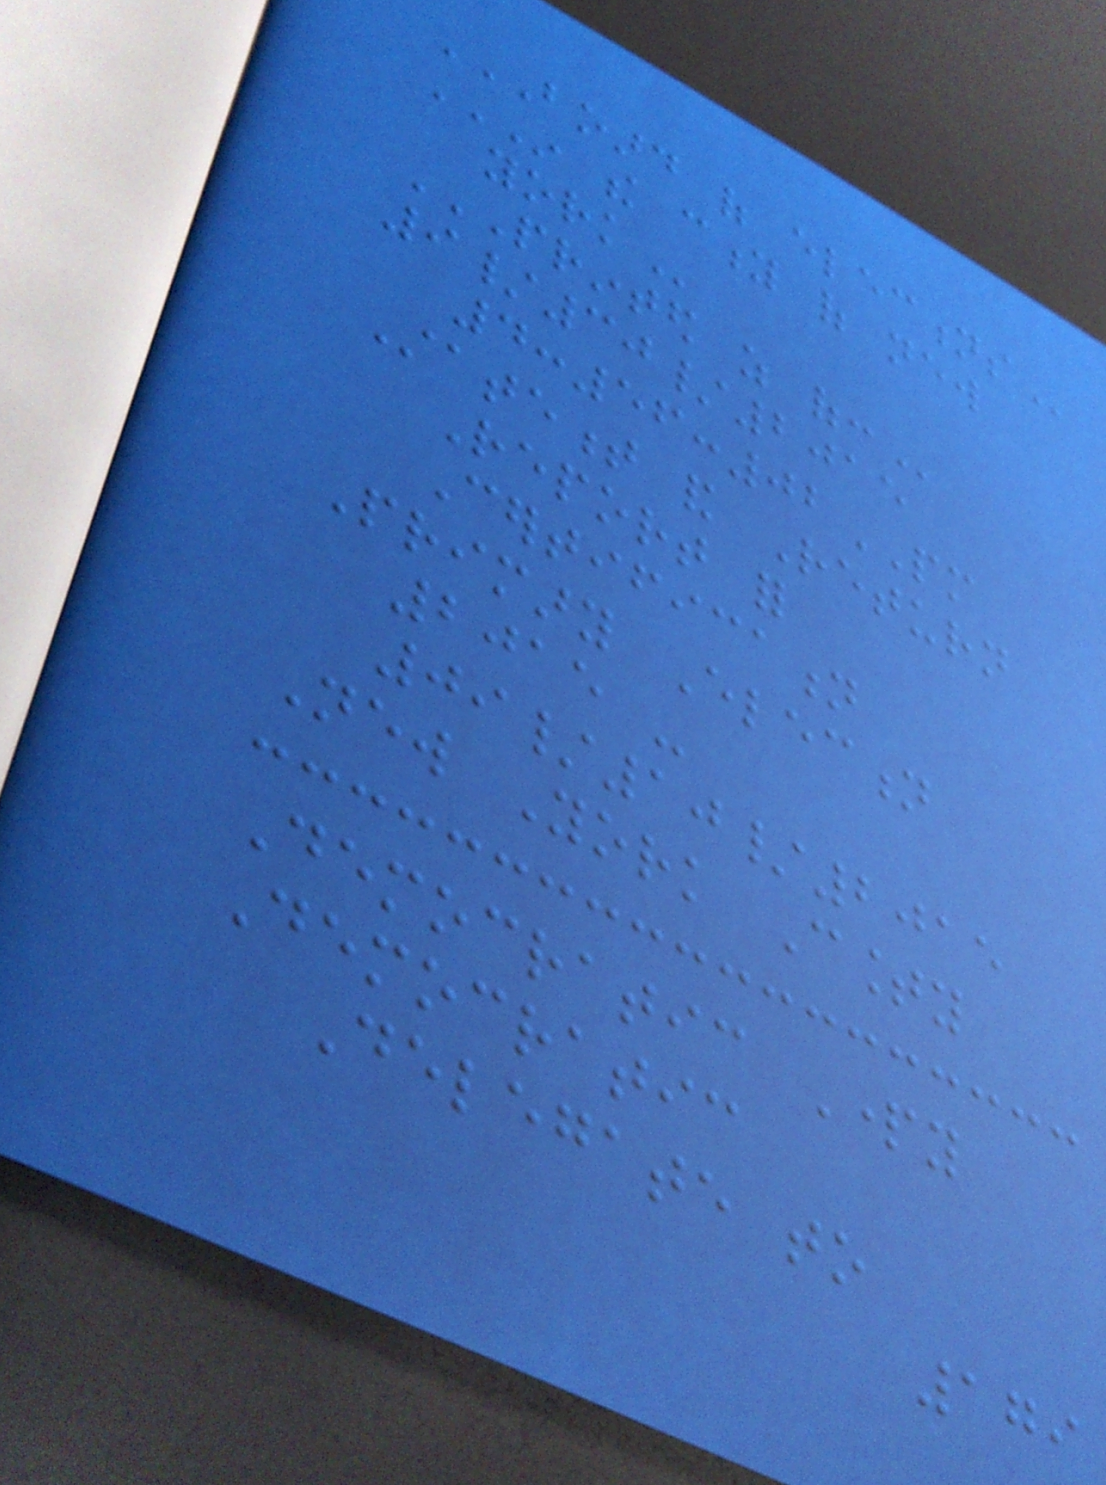BOARD OF ELECTIONS
IN THE CITY OF NEW
YORK
PRINTED AS OF:
9/30/2015
4:56:02PM
Statement and Return
Report for
Certification
Primary Election
2015 -
09/10/2015
New York County
Democratic Party
Democratic
Delegate to
179
